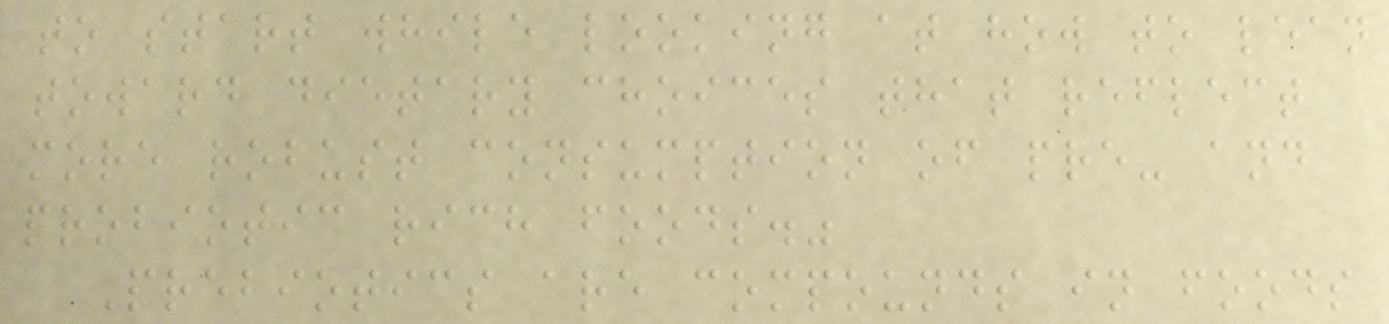to start while looking at how to lean
toward dietary choices that reflect
more robust consumption of pre- and
probiotic rich foods."
Prebiotics are compounds in foods
